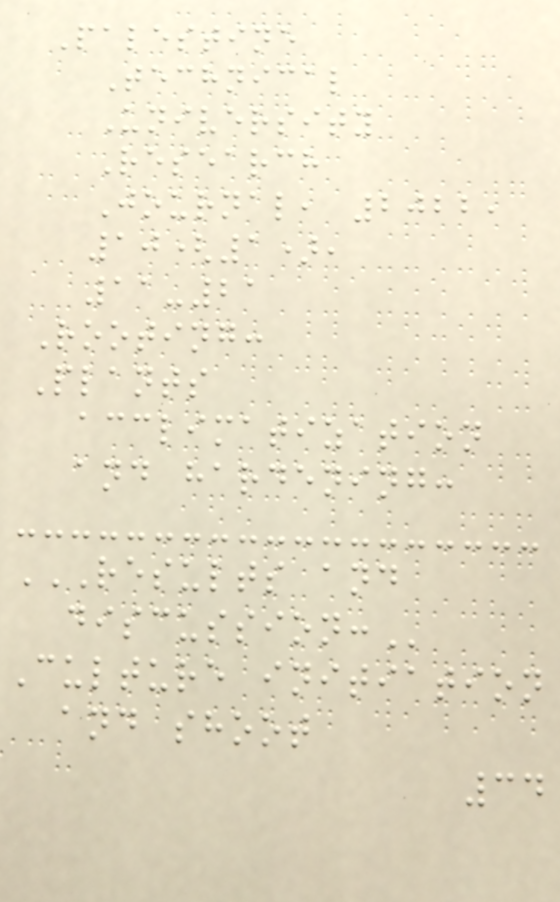Palestine
Technical
University
Research
Journal, 2022,
10(1),
11-21
Rooting:
Plants
acclimatization
and hardening:
RESULTS AND
DISCUSSION:
Culture initiation
and shoot
34
